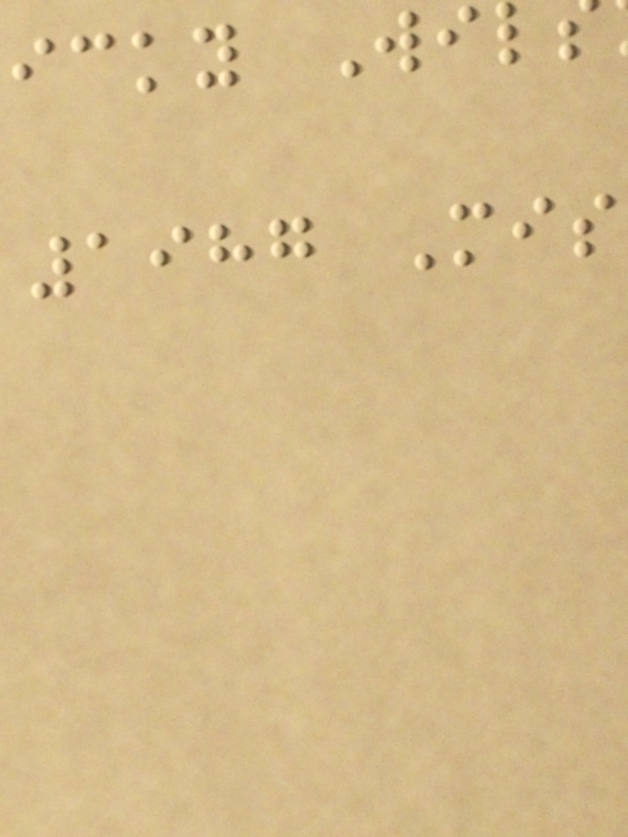icky Wi
1987 Mis
